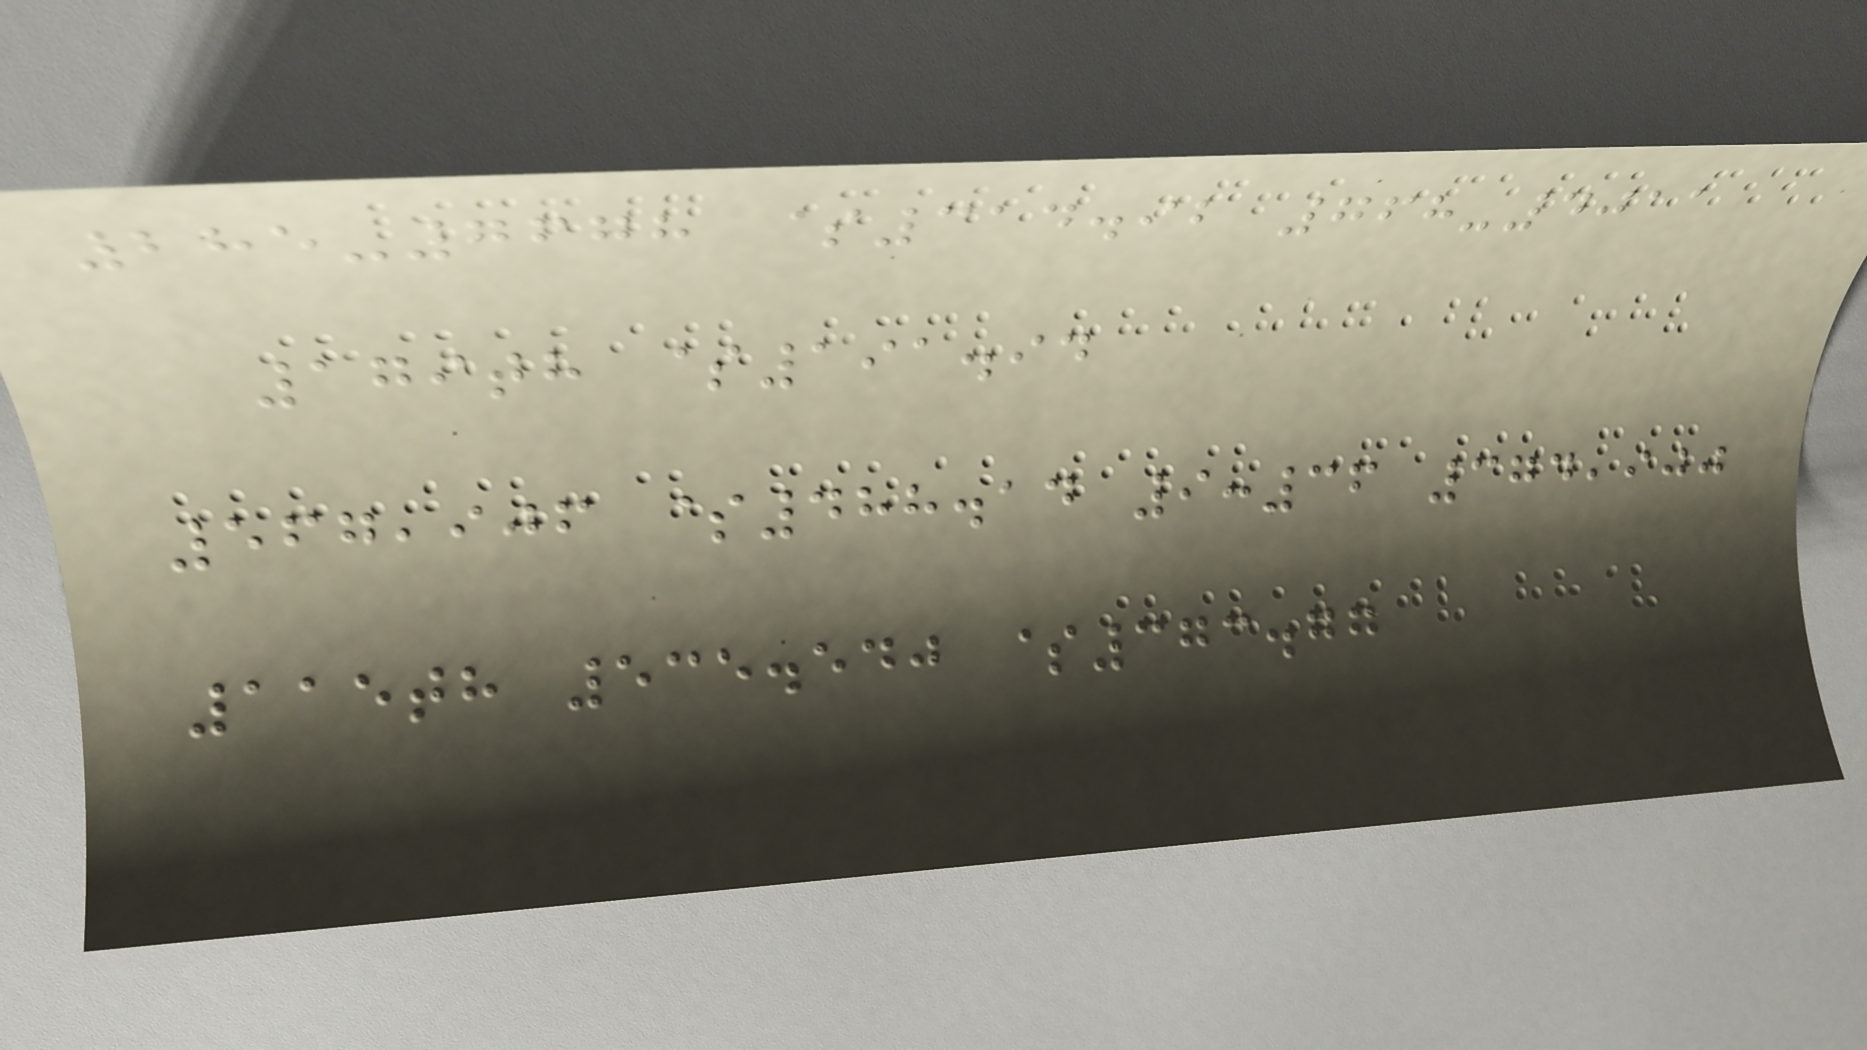285-7678 $314.92 768-4011
179th $191.94
567,906 $488.14 9:36 374,900
115th 535.540 $373.77
